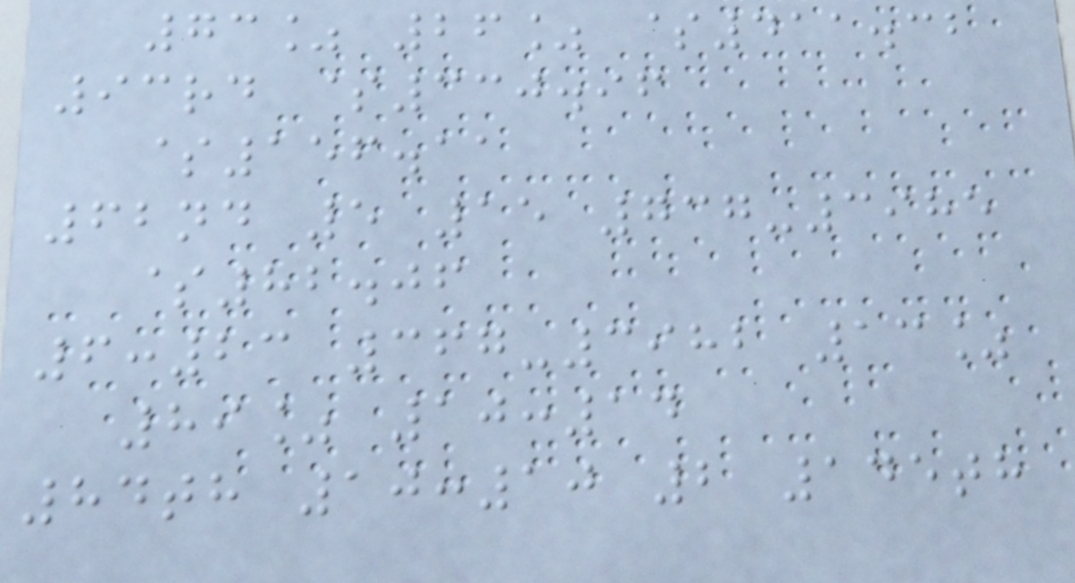73% 26% $411.32
93rd $330.96
$156.11
62nd 5 15 737-3985
$82.06
6:23 367-3982 13%
89% 10:14
84th 10:10 2 145th
